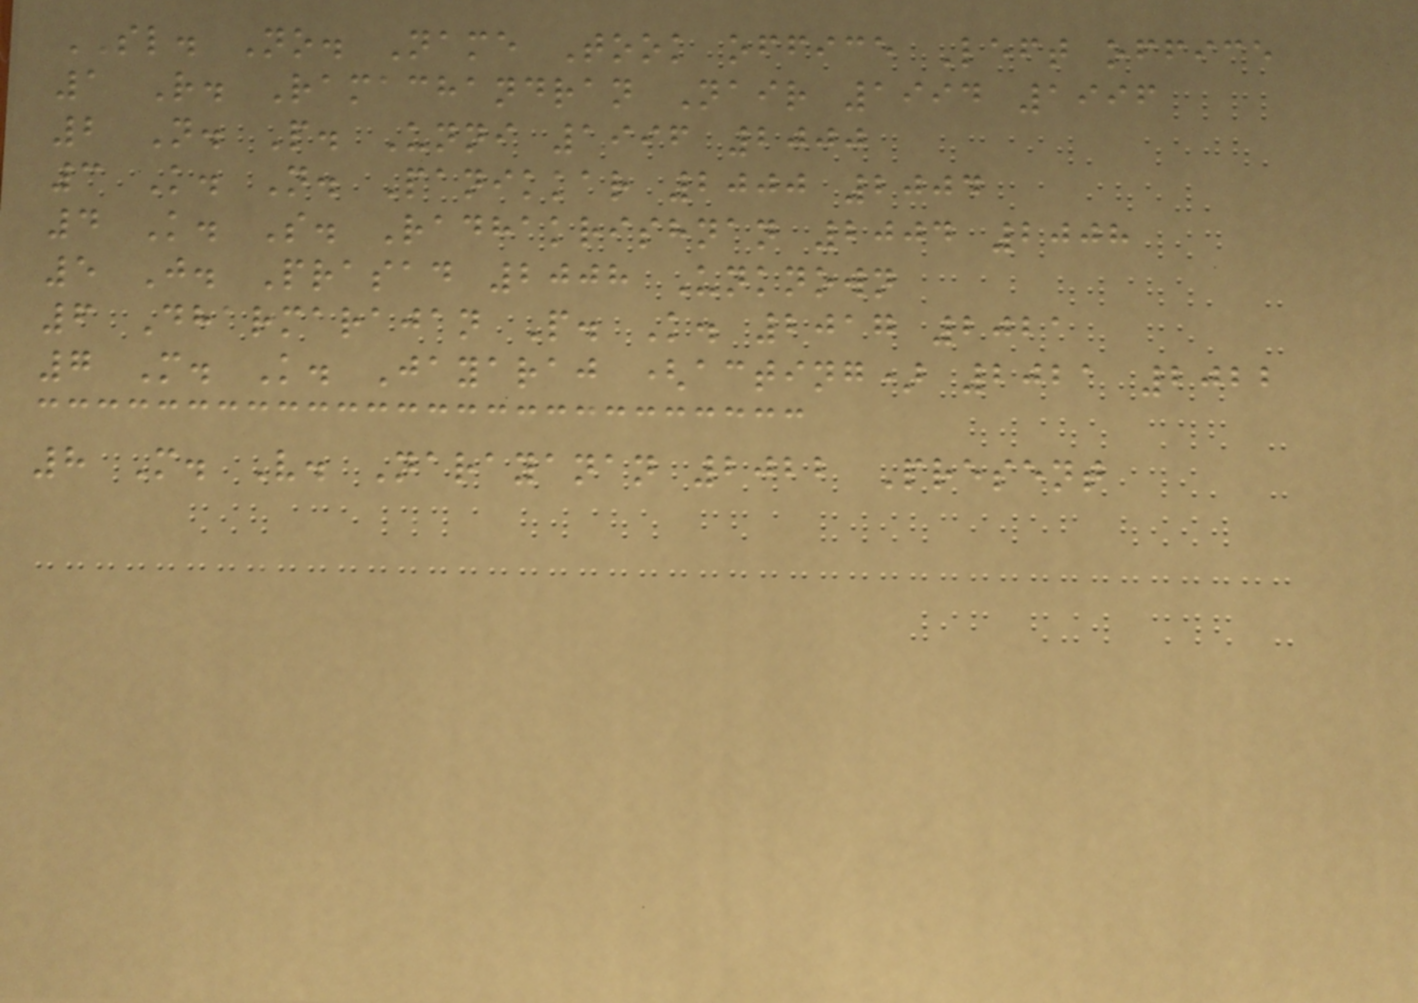SL. No. Name Took office Left office
1 R. Ramachandran Nair 1994 1996
2 N. P. Unni 1996 2000
3 K. N. Panikkar 2000 2004
4 K. S. Radhakrishnan 2004 2008
5 J. Prasad 2008 Unknown
6 Dharmarajan P. K. 2017 2021
7 M. K. Jayaraj (acting) 2021 2022
8 M. V. Narayanan 2022 Present
